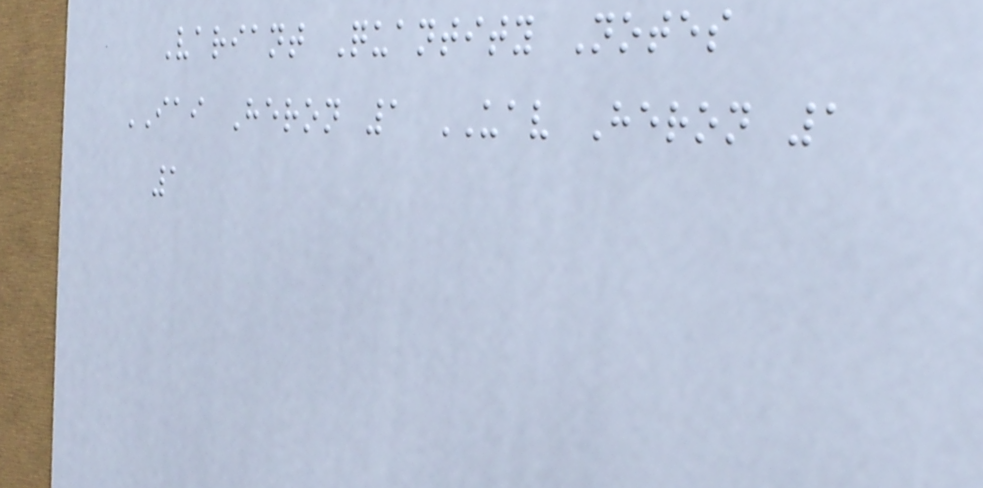Variant Quantity Notes
IAI Heron 1 UAV Heron 1
1
